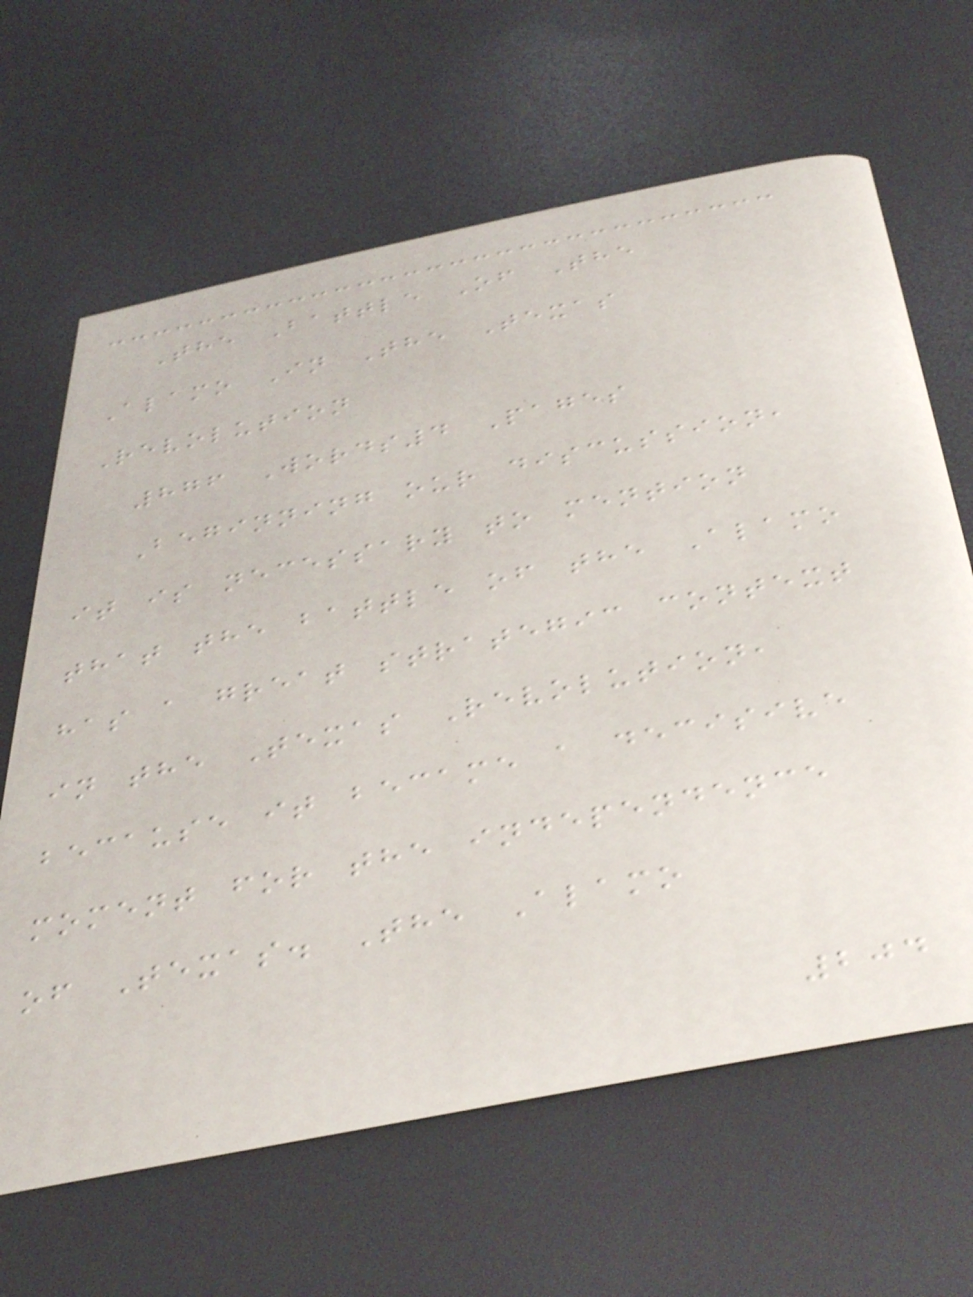The Battle Of The
Alamo In The Texas
Revolution
876 Words4 Pages
Beginning our discussion,
it is necessary to mention
that the battle of the Alamo
has a great strategic context
in the Texas Revolution,
because it became a decisive
moment for the independence
of Texas. The Alamo
204
